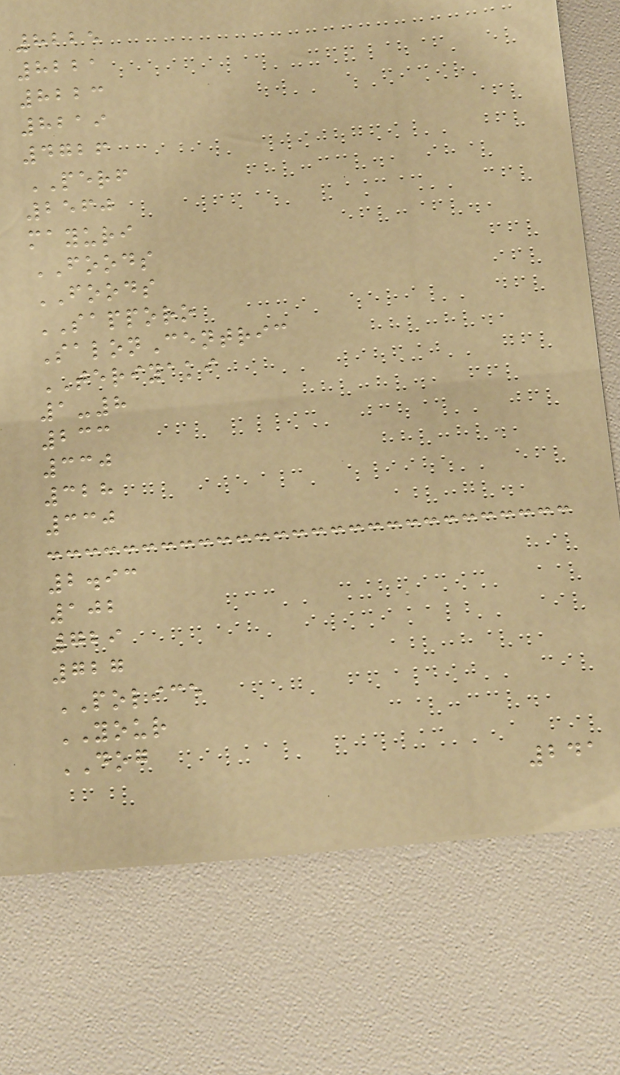8225
8221
8223
8219
4726
PERF
2560
mayuri
FOODS
FOODS
SAPPORO
SalonCentric
TERIYAKI
1-8
233
330
328
330
2.93
102
729
727
POLICE
YOUR
DOG
241
